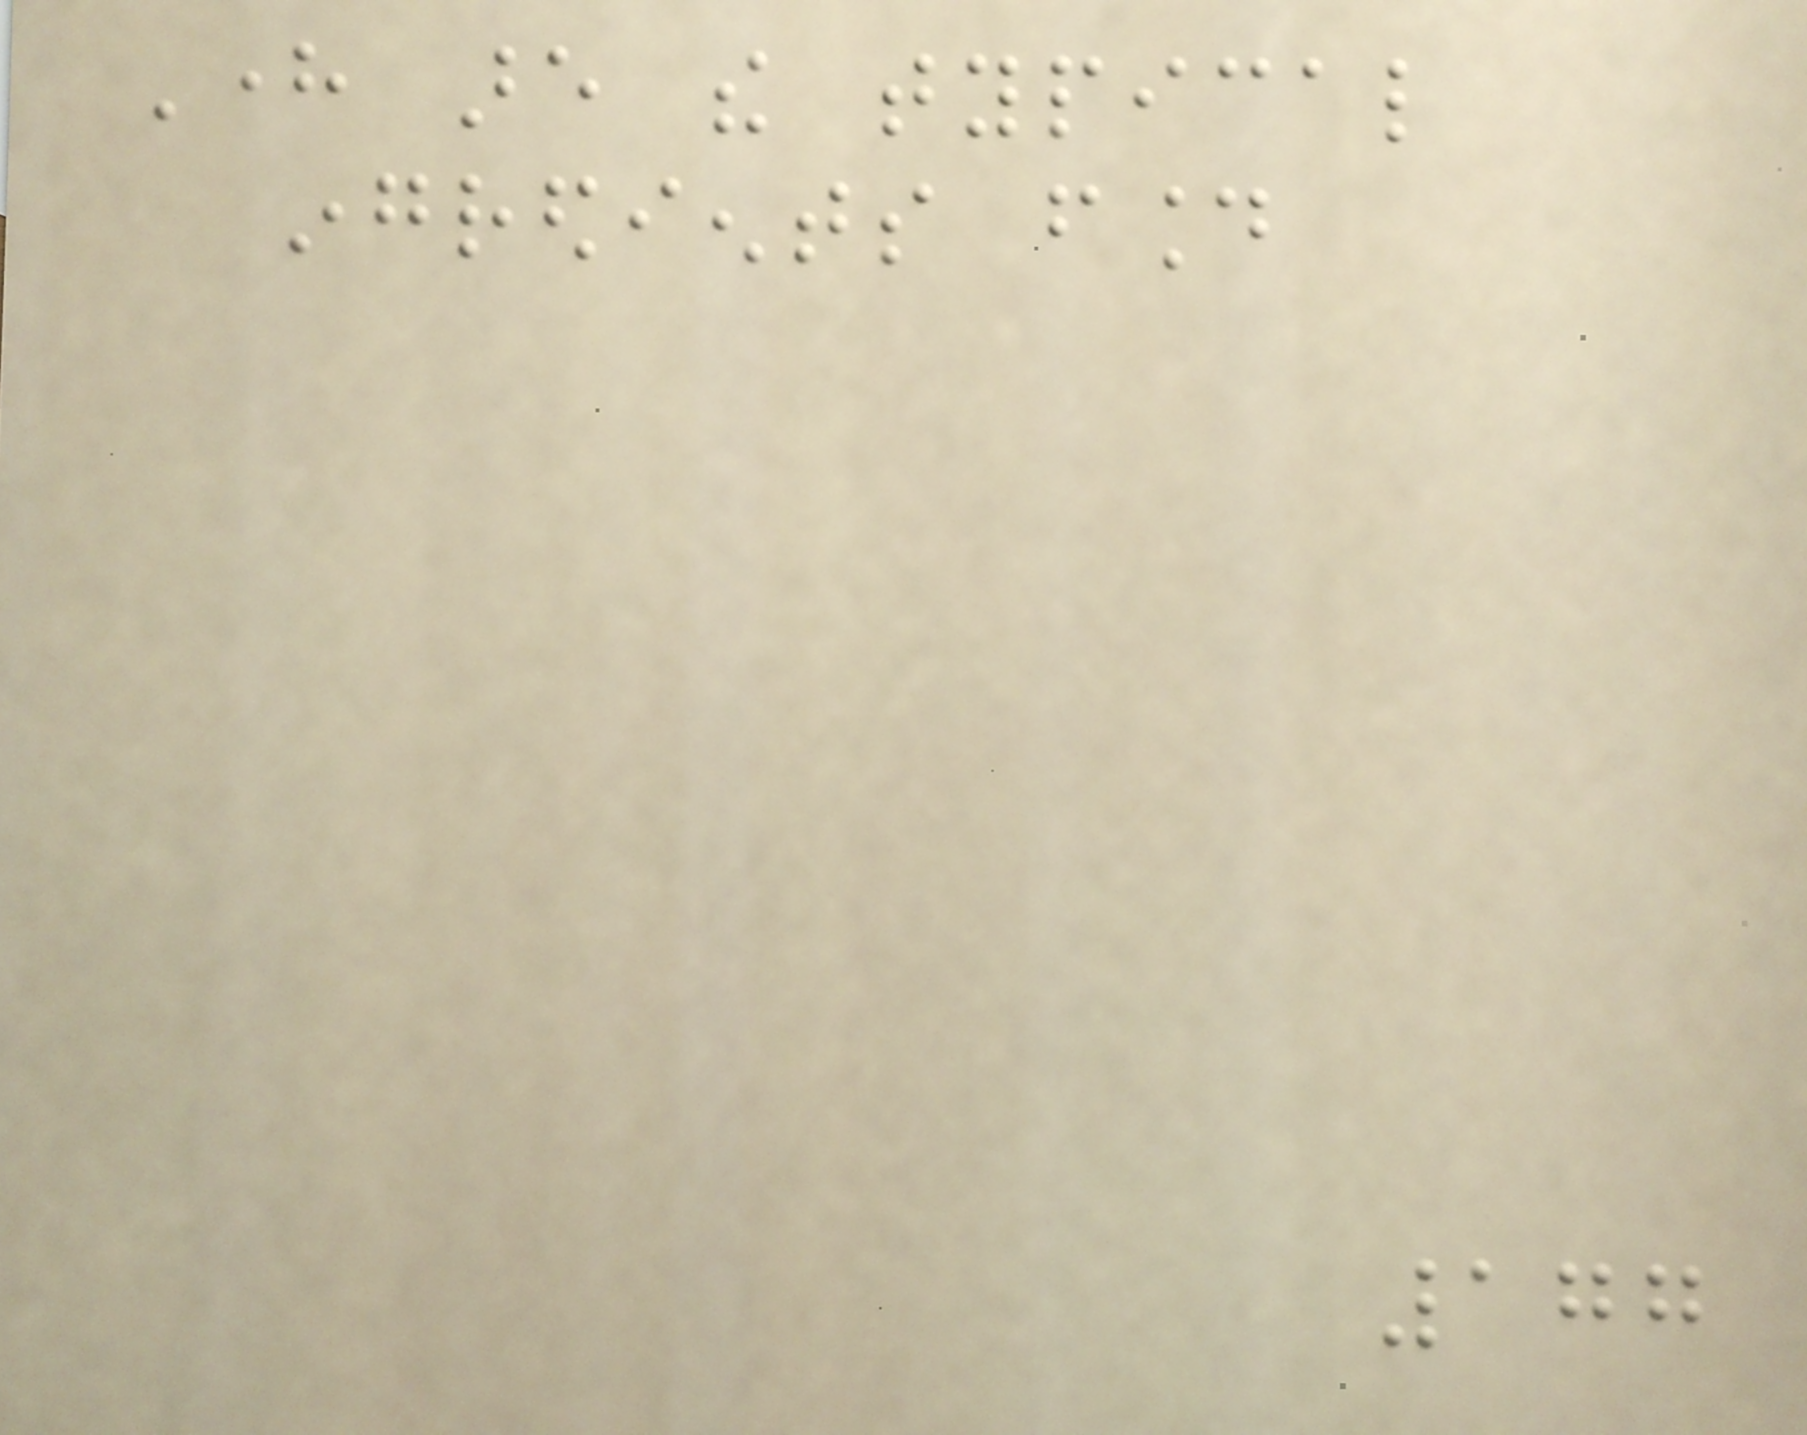Here are the typical
ingredients found
177
